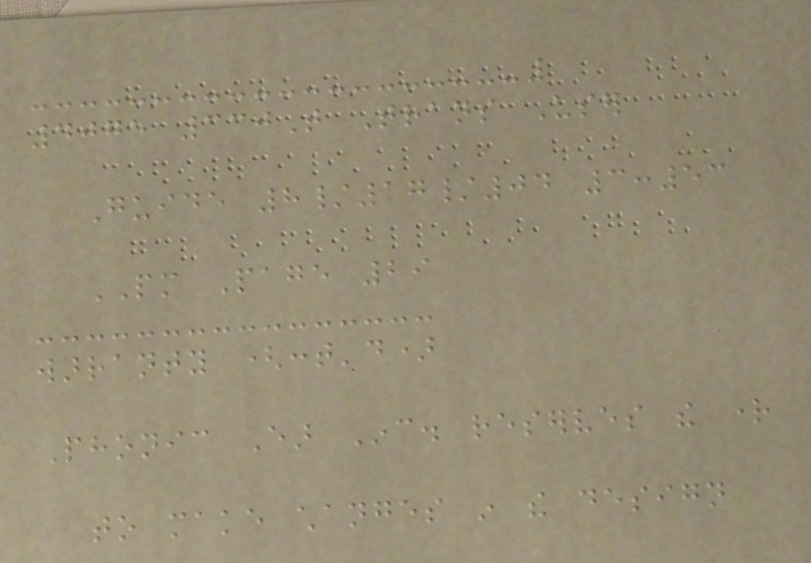4075 330T Trans User
Guide 8/17/04 3:53
PM Page 29
warranty (cont'd)
Phonic Ear Inc. reserves the right
to make changes in the design
